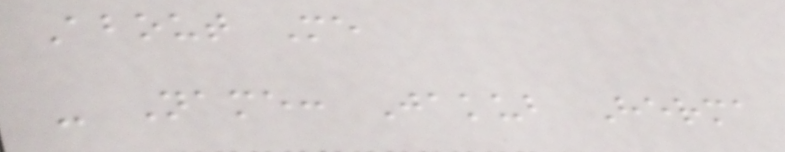About Me
- Name: Jakub Herma
